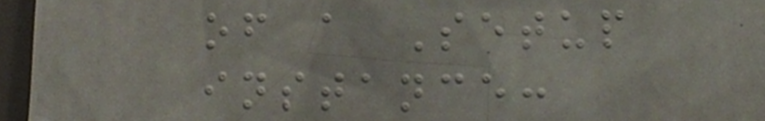of a Setup
instance:
